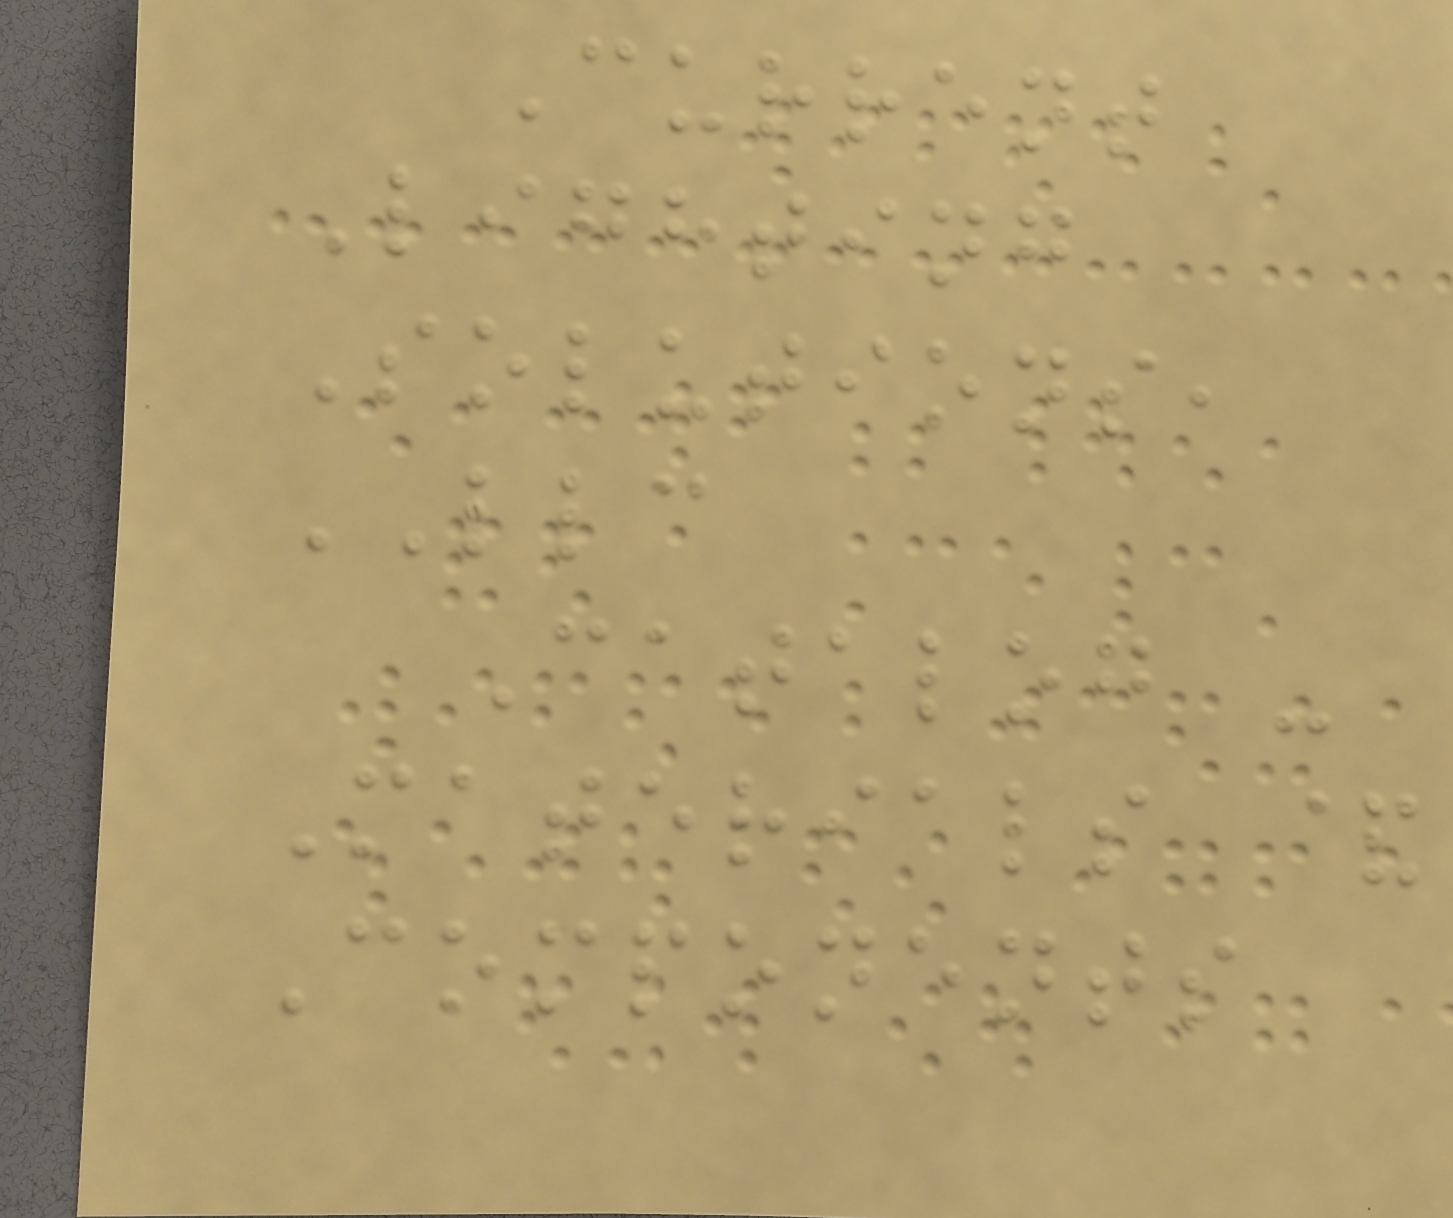Current
Lighting
Solutions,
LLC
Catalog -
Materials &
Components
